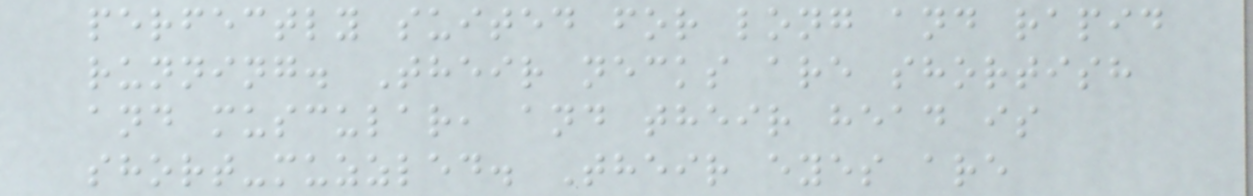perfectly suited for long and rapid
running. Their necks are shortish
and muscular, and their head is
short-muzzled. Their eyes are
